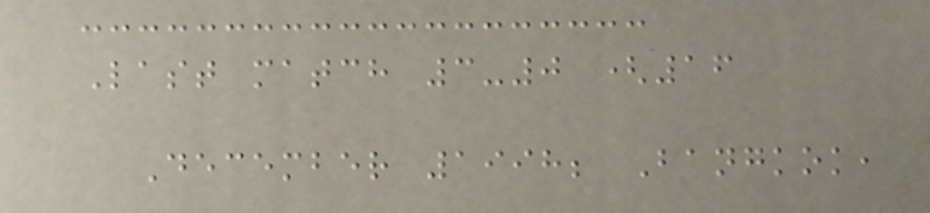Last match 3-0 (16
December 1998; Bangkok,
